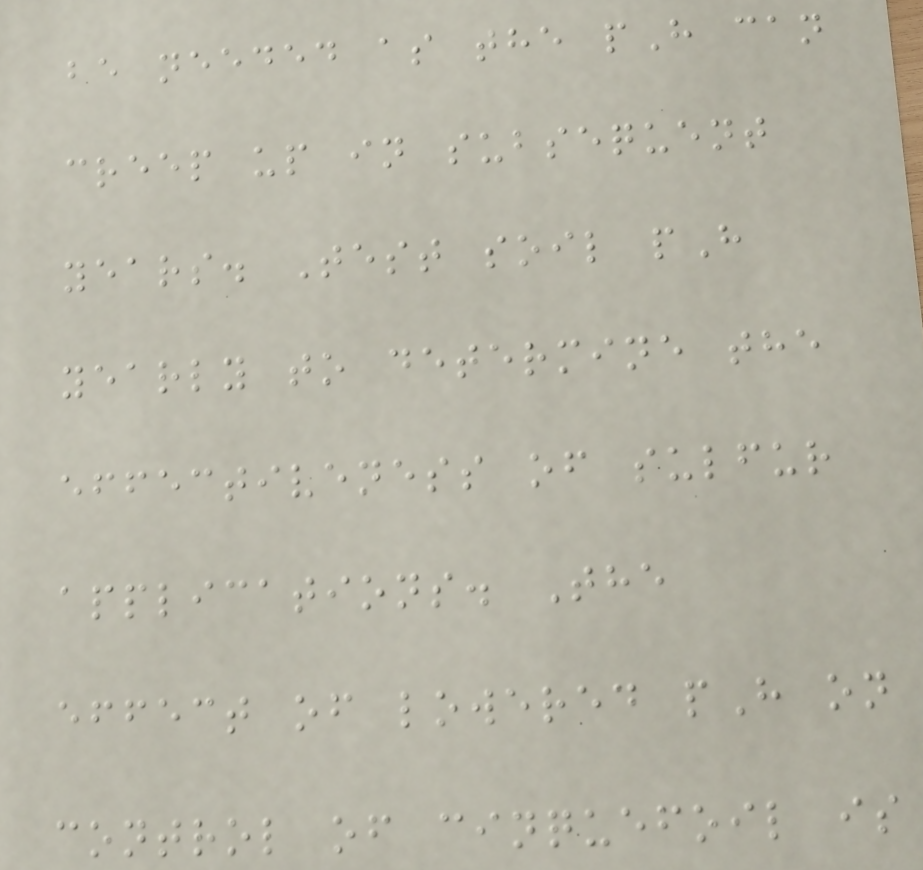be needed as the pH can
creep up in subsequent
years. Test soil pH
yearly to determine the
effectiveness of sulfur
applications. The
effect of lowered pH on
control of cinquefoil is
